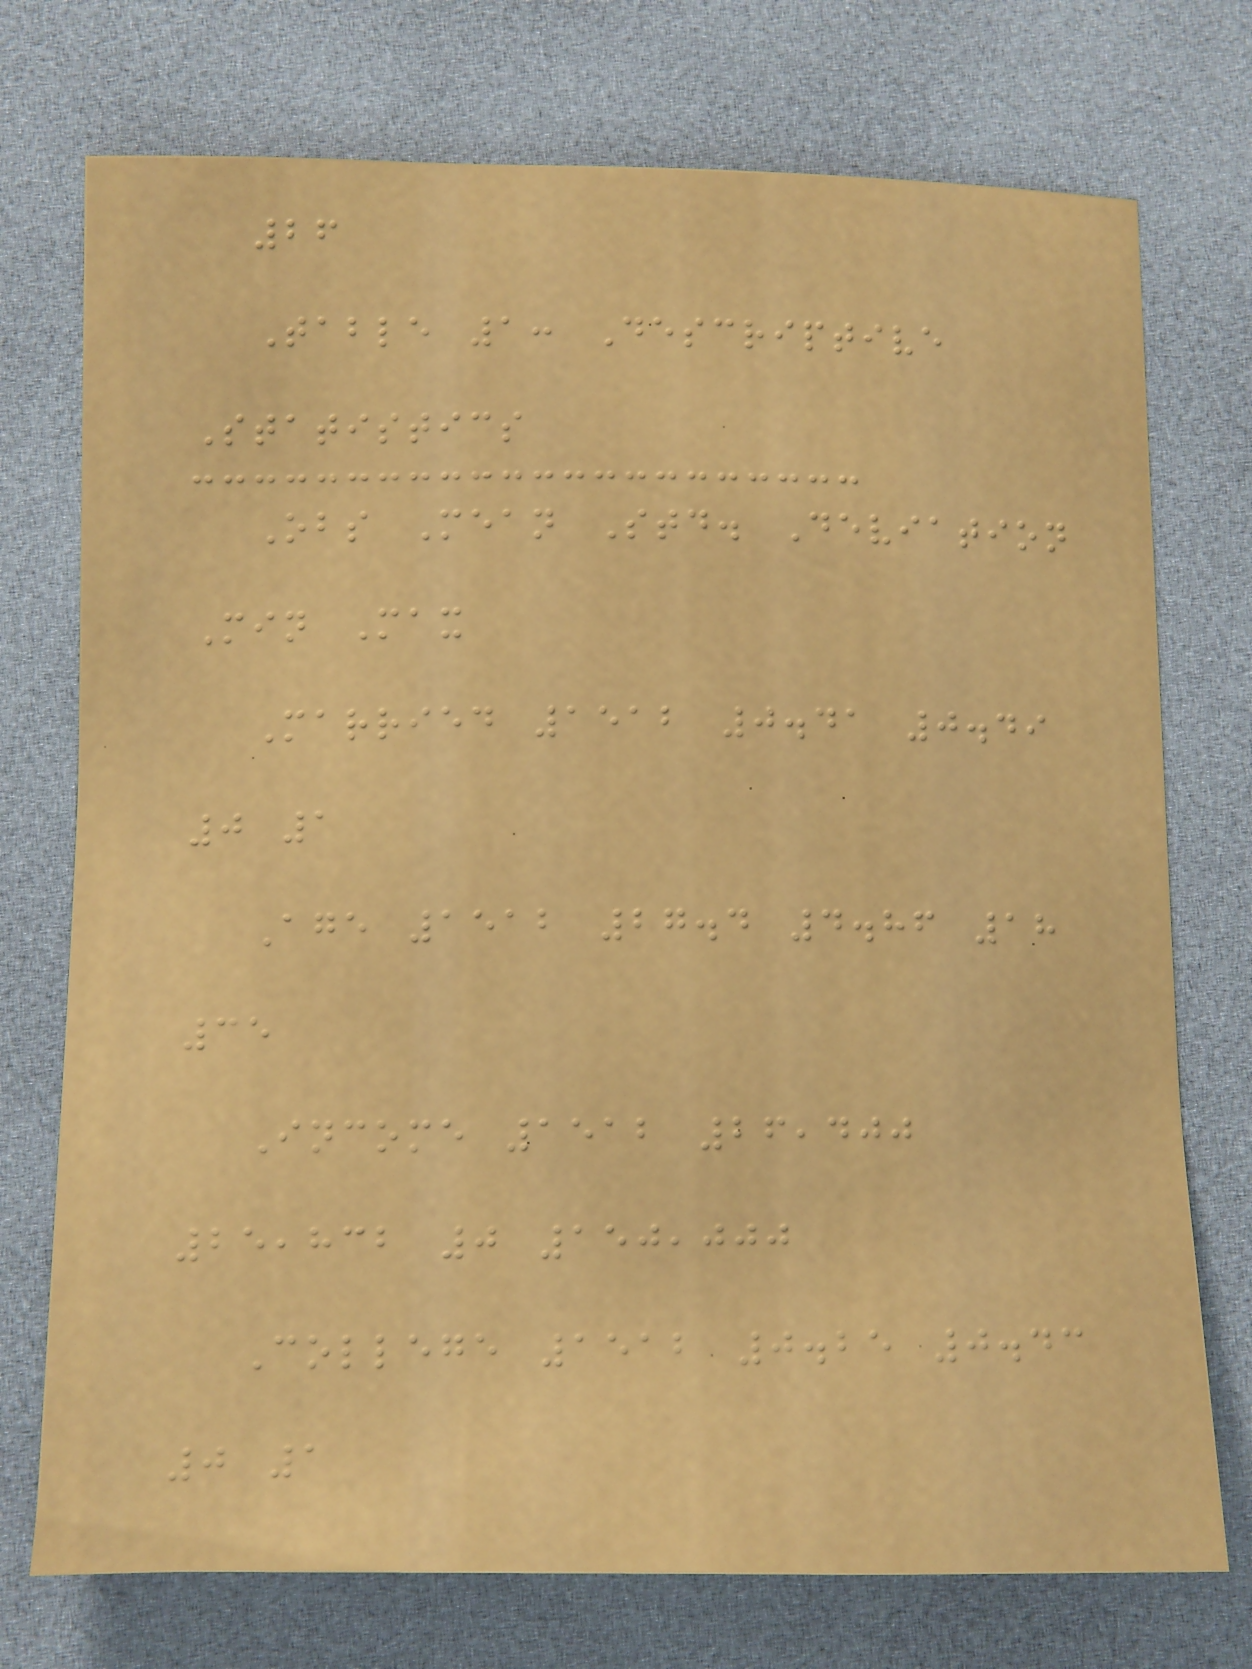26
Table 1: Descriptive
Statistics
Obs Mean Std. Deviation
Min Max
Married 1512 0.41 0.49
0 1
Age 1512 27.4 4.86 18
35
Income 1512 26,400
25,832 0 150,000
College 1512 0.25 0.43
0 1
